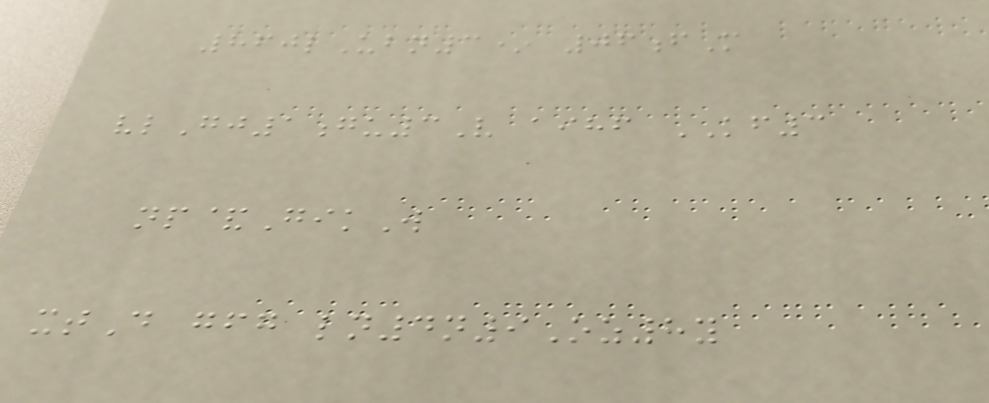860lUbn3* 06fM
vlGj1gu3V aihf KF3
np&GikW
xtD gfg ln4n9Oz8y
